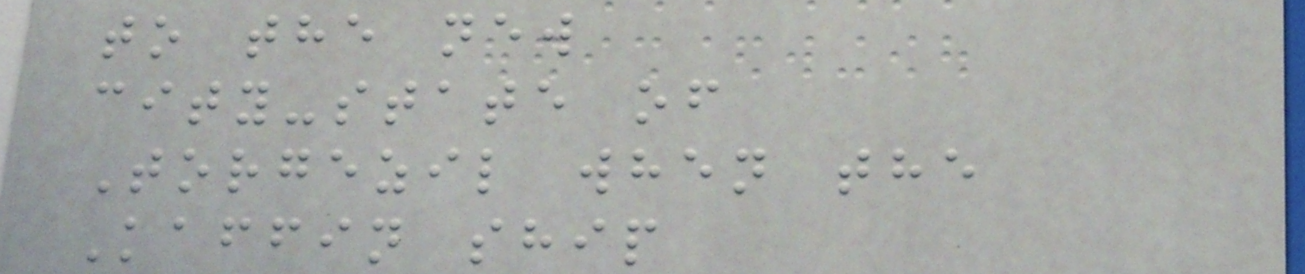to the new
city-state of
Torgezil when the
Kaffin ship
